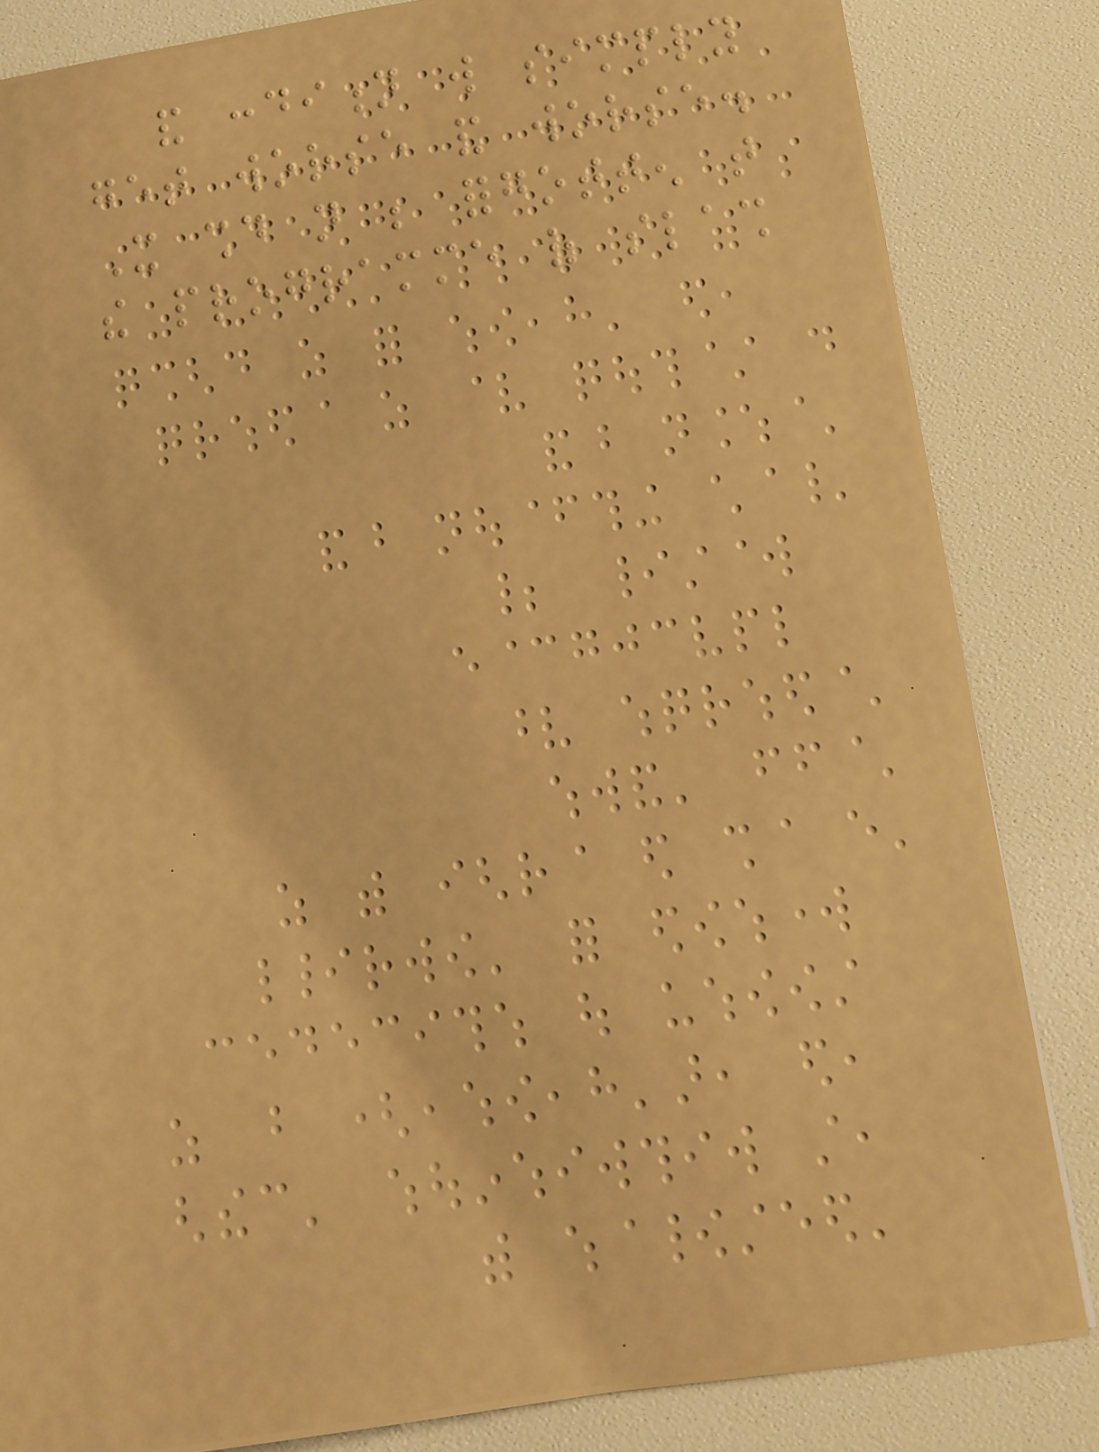and condition will simply
get worse and worse.
It should not be forgotten that
the programme of slash
